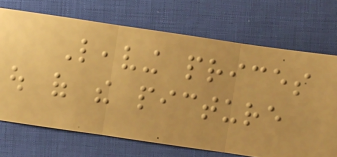Leaving prices
out of the picture
